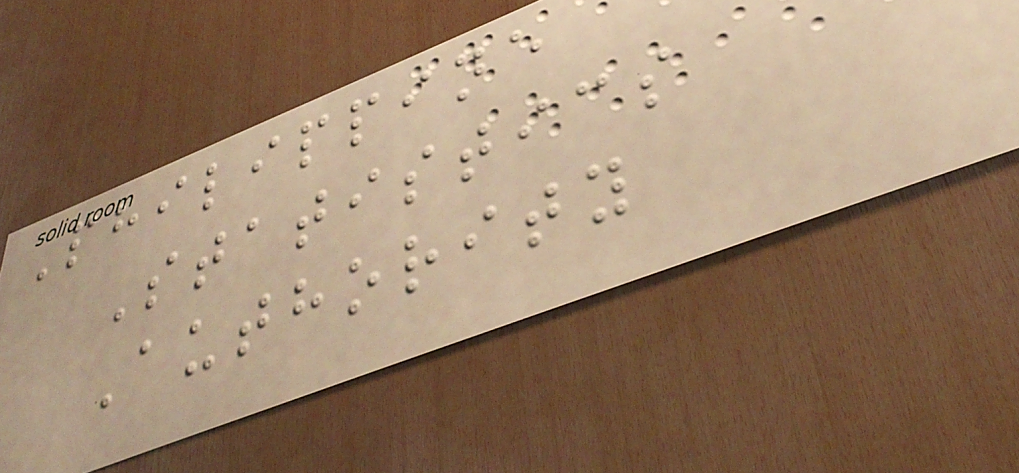Philippine
Statistics
Authority
